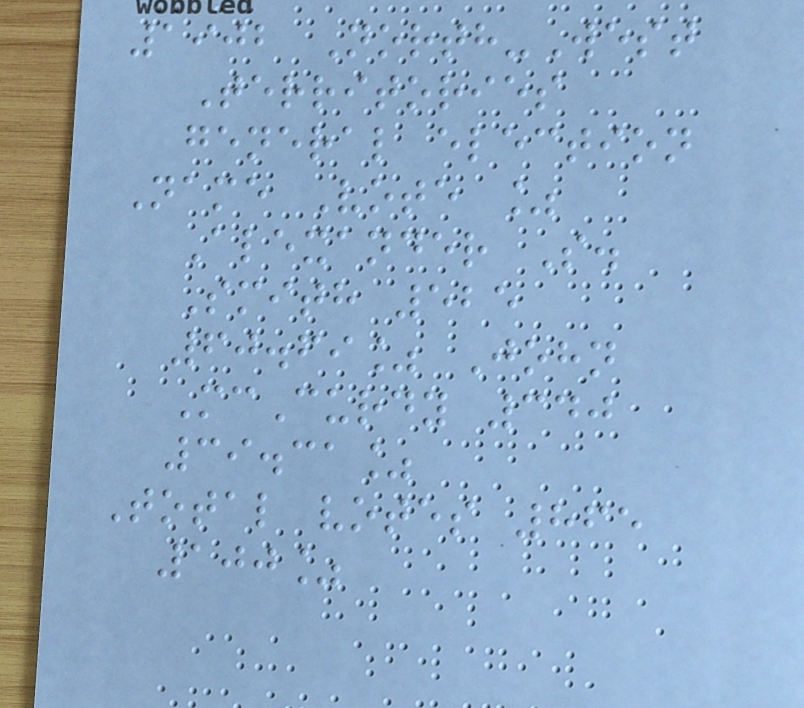1902 North-West
Territories
general election
Name Vote %
Alexander S.
Smith 525
60.69% John
McCurdy 340
39.31%
Total votes 865
100%
